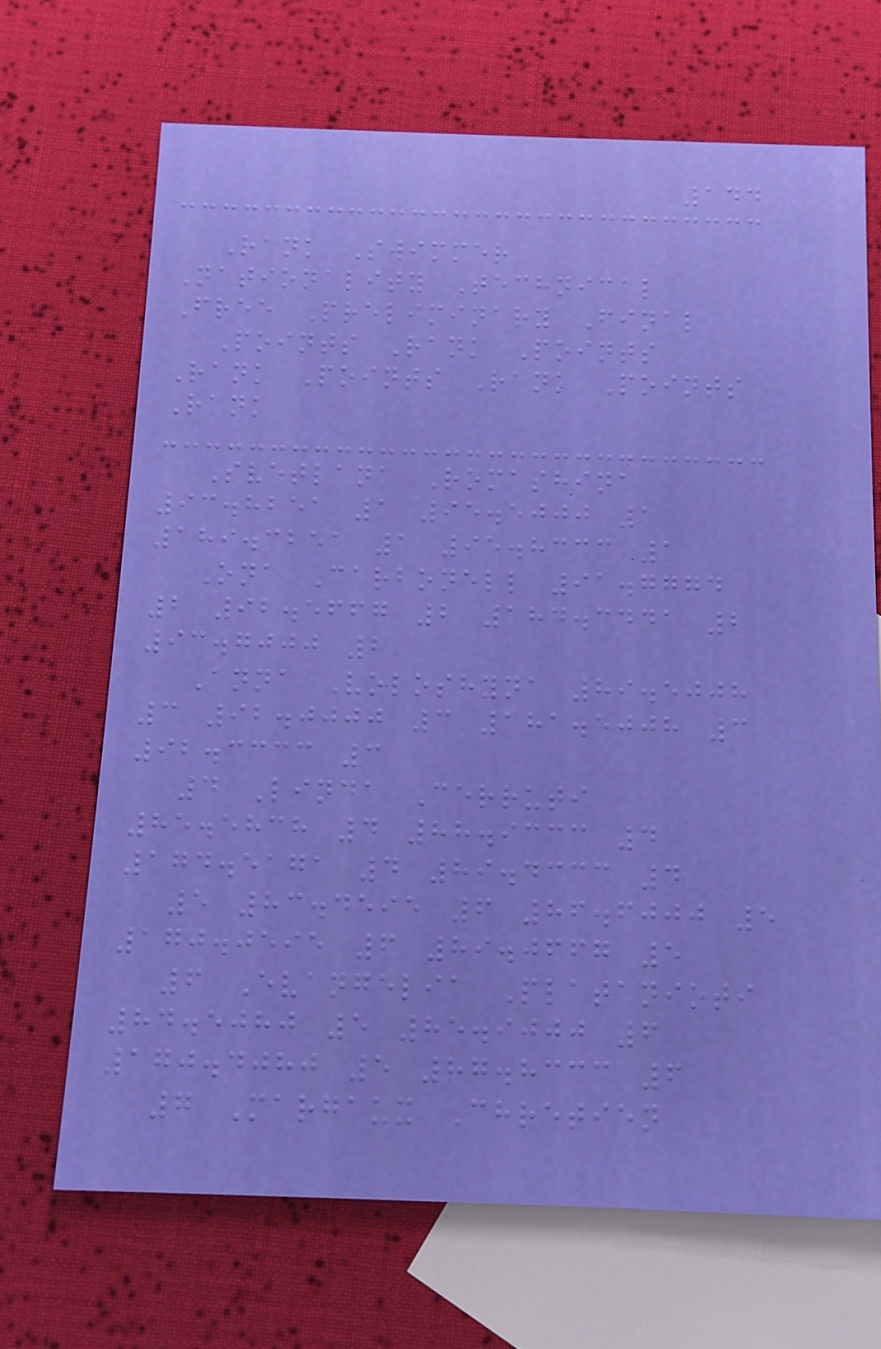144
Rank Swimmer
Nationality Technical
Free Preliminary Final
Points Rank Points
Rank Points Rank Points
Rank
Svetlana Romashina
93.8251 1 95.5000 1
189.3251 1 95.8333 1
Ona Carbonell 91.7774
2 92.5667 2 184.3441 2
93.7000 2
Anna Voloshyna 89.5008
3 92.0000 3 181.5008 3
92.3333 3
4 Linda Cerruti
85.5838 4 88.9333 4
174.5171 4 89.4333 4
5 83.4595 6 86.6000 5
170.0595 6 89.0667 5
6 Evangelia Platanioti
84.5080 5 85.9000 6
170.4080 5 87.8333 6
7 Margaux Chretien
